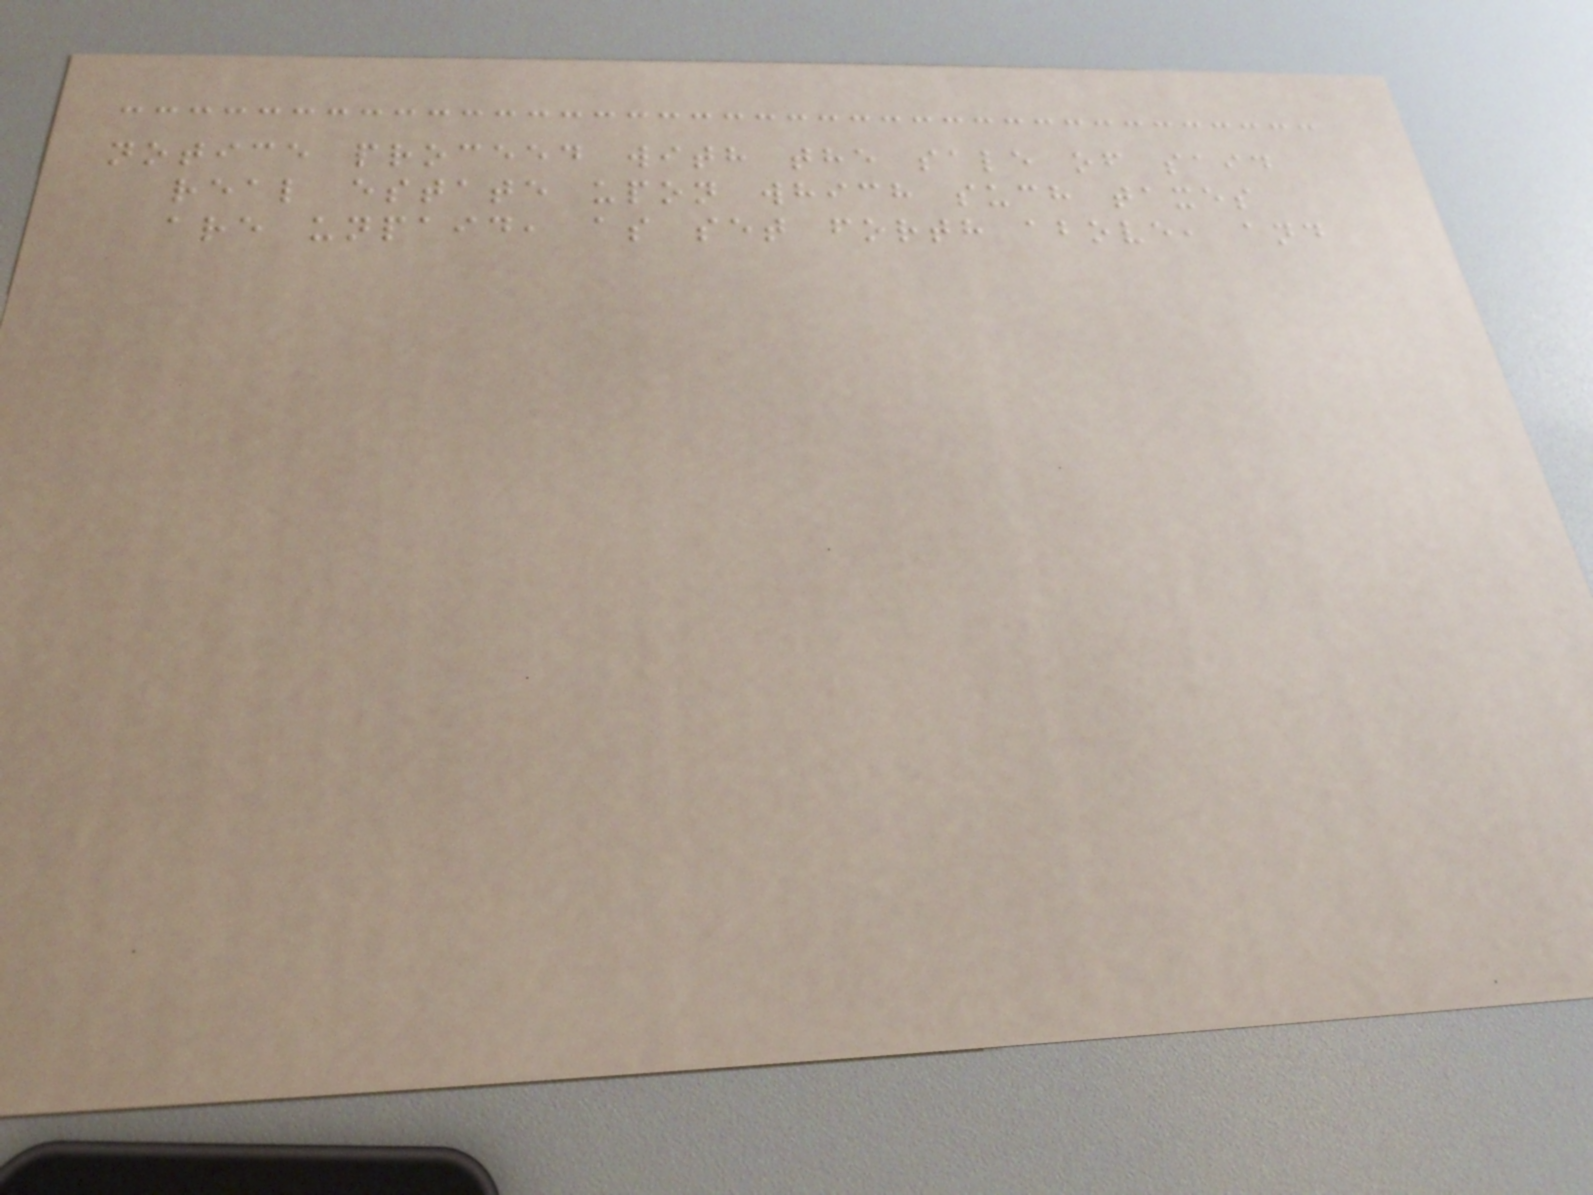notice proceed with the sale of said
real estate upon which such taxes
are unpaid, as set forth above, and
